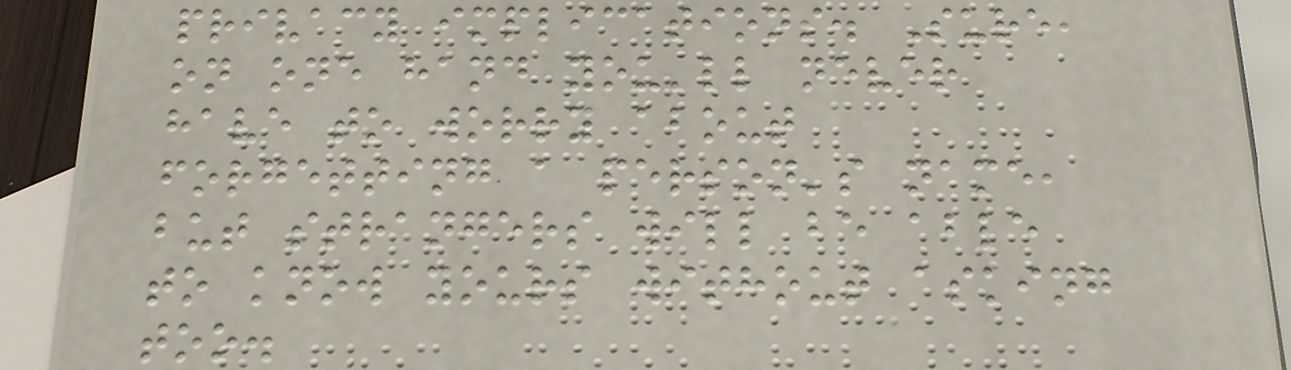privacy implications. Sure,
on one hand you'll never
have to worry about
forgetting a person's name,
but strangers will be able
to know yours without asking
too.
